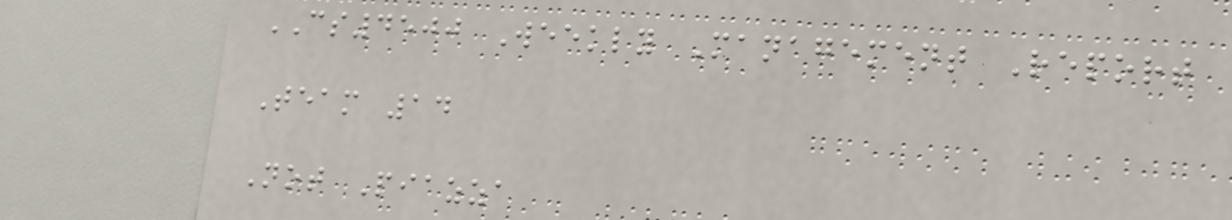CS4500 Weekly Management Report
Team 14
Not Piazza
